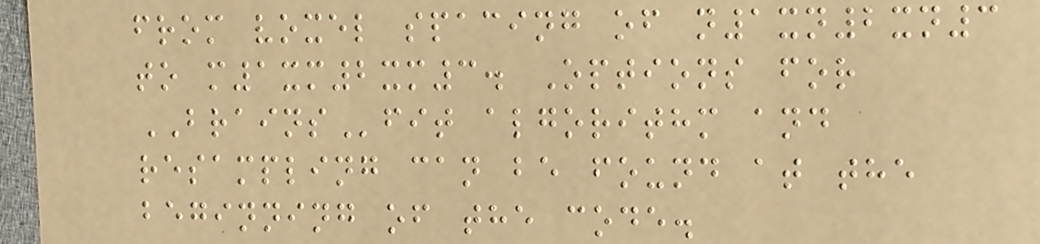from voxel spacing of n1xn2xn3
to m1xm2xm3. Options for
BRAINSfit algorithm and
resampling can be found at the
beginning of the code.
